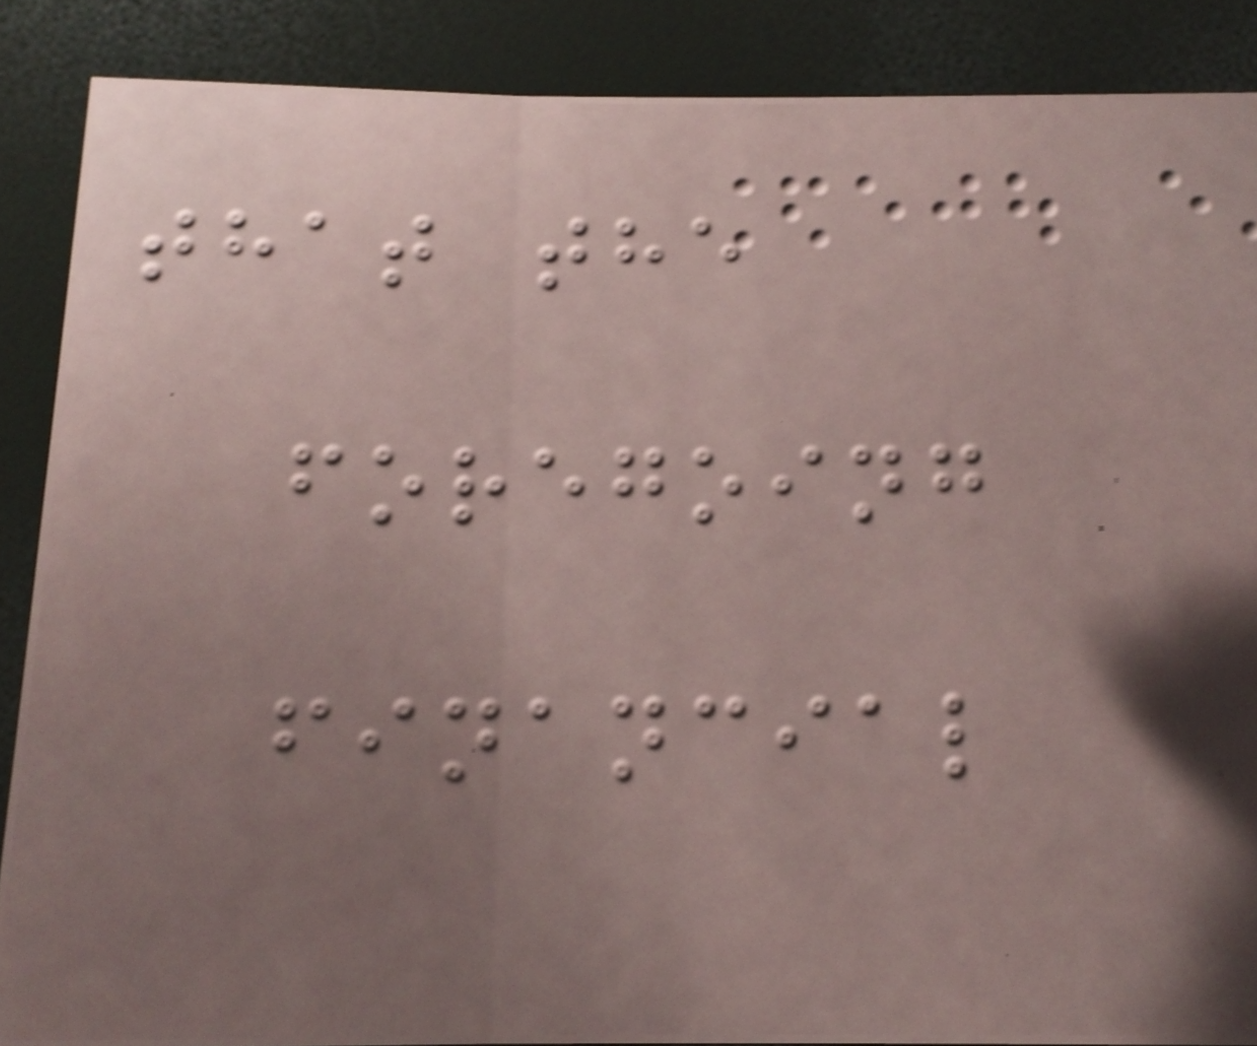that the
foregoing
financial
